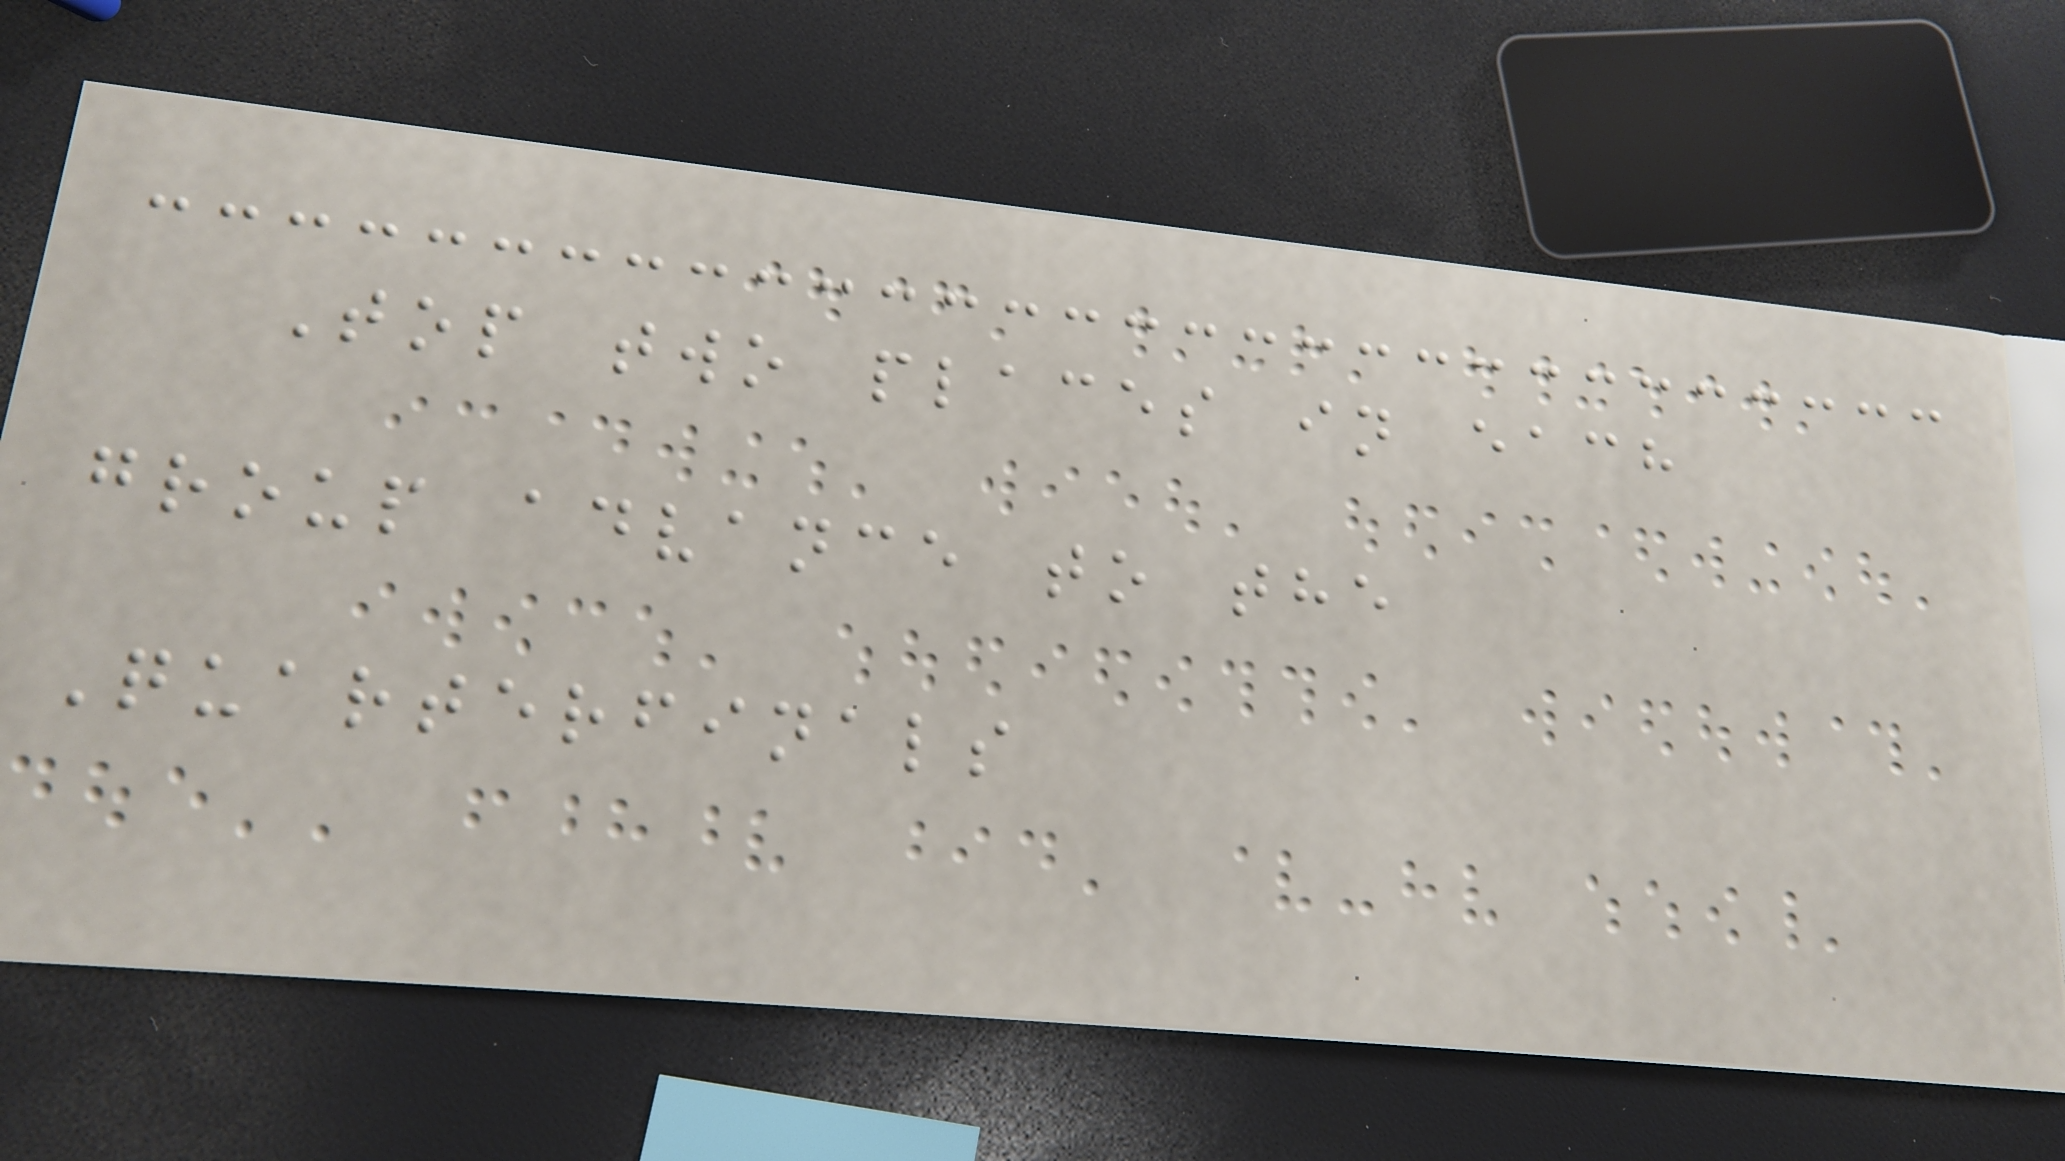Top two places in each
group advance to the
Quarterfinals
